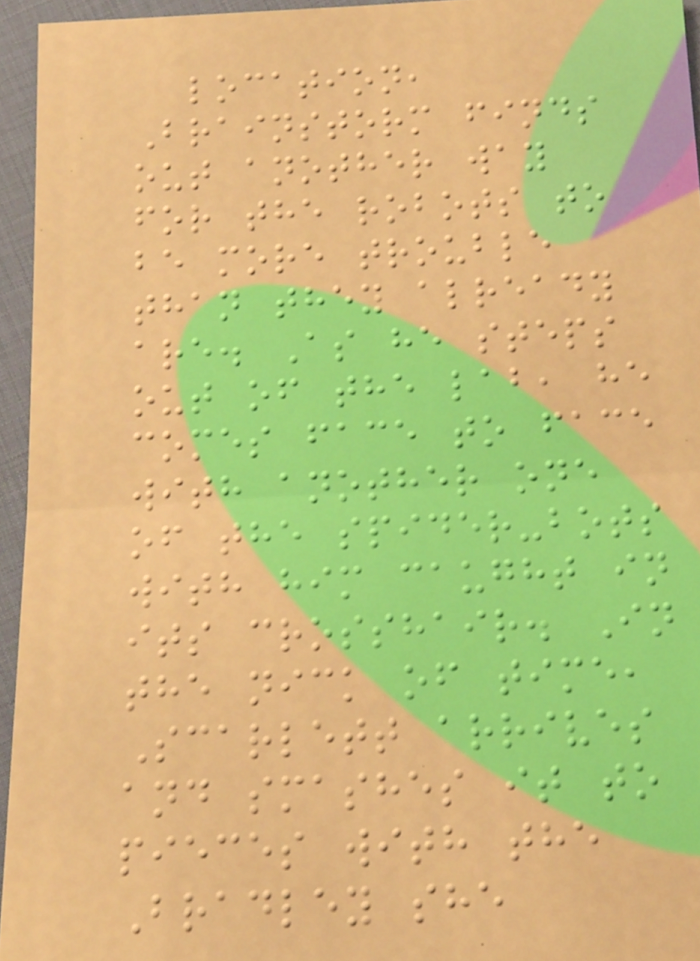location,
Brainstorm finds
out another way
for the robots to
be more trouble
than they already
are. As he steps
out of the lab, he
comes face to face
with another one
of the spider-bots
with him caught in
its crosshair. In
the nick of time,
Scarlett arrives
and smashes it to
pieces with the
Bradley she
